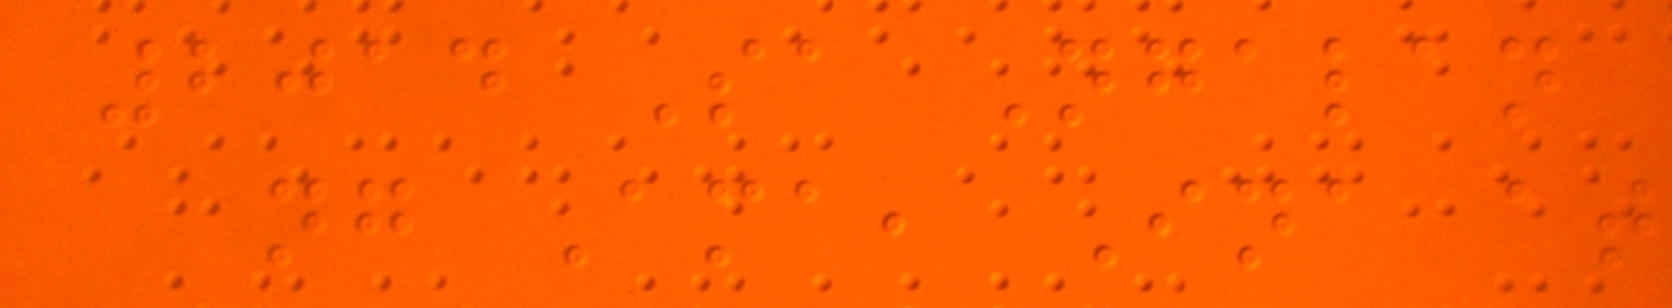2014 Sa Ngalan
ng Ama, Ina at
